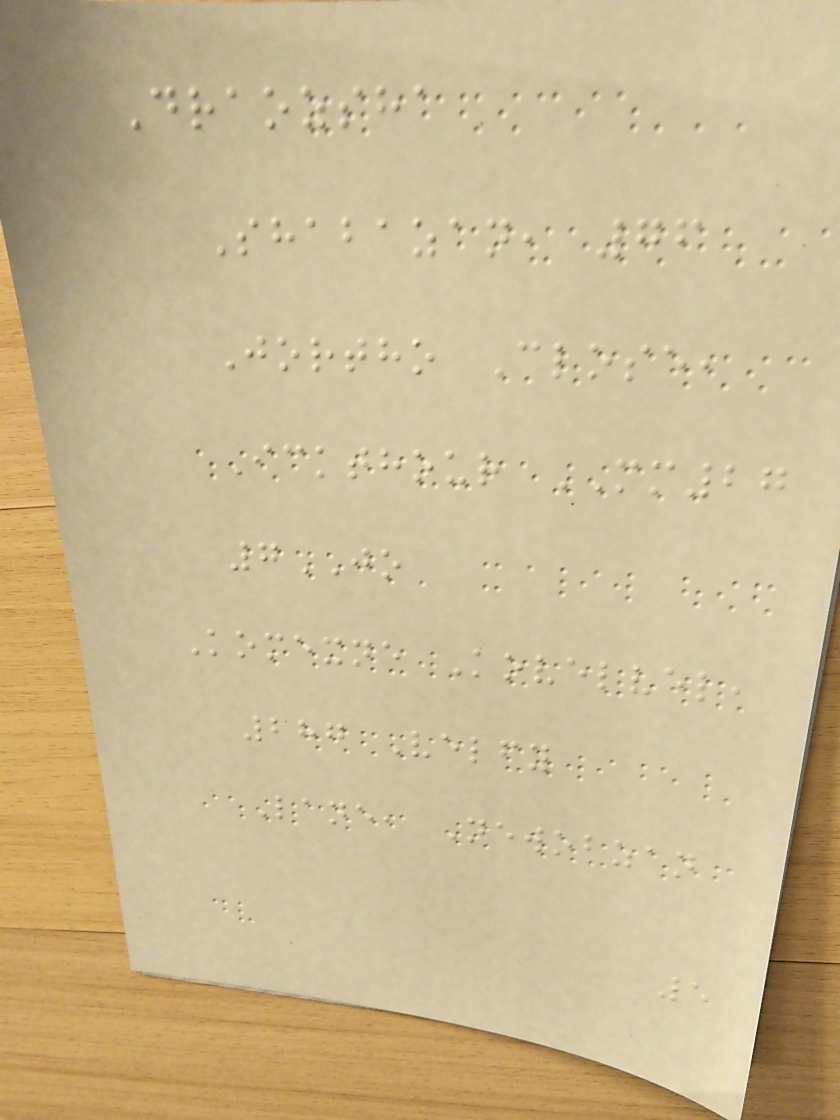Draozsha
Shabazan, 76
Jortho Close,
Ickthour MM27
7JO
Komexne Kovelvel,
287 Velfy
Lane, Newobzan
5
